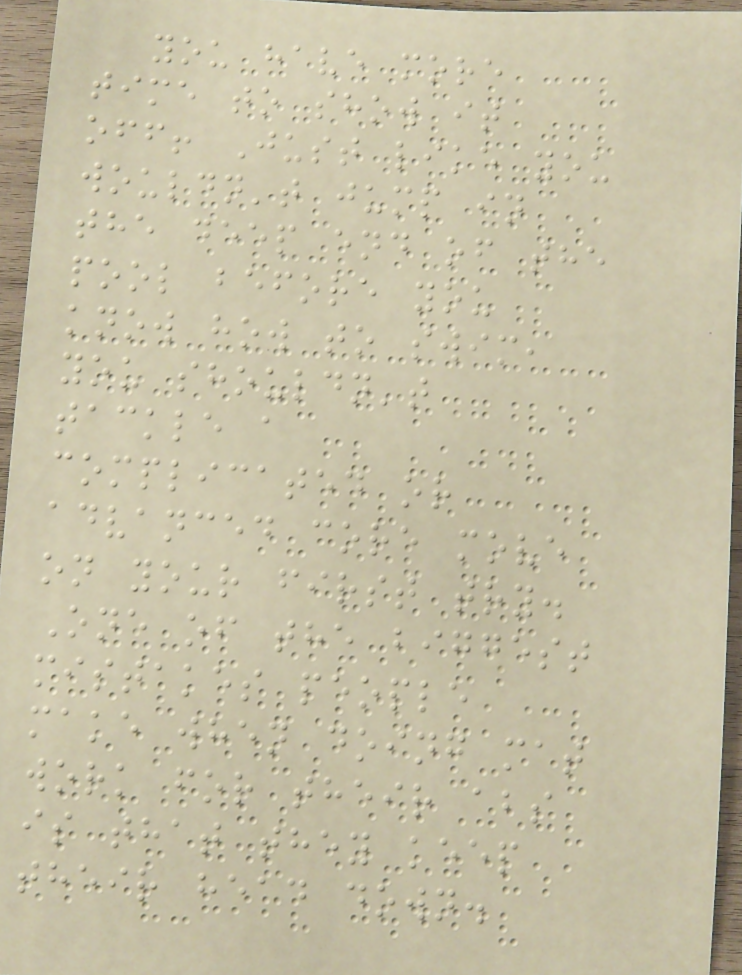you have more
time to show it
off! Just like you
wouldn't jump in
the deep end of the
pool before you
know how to swim,
you shouldn't
tackle a
complicated or
advanced core move
on your first try.
One of the biggest
mistakes people
make when doing mat
work for their abs
is that they keep
their head down.
